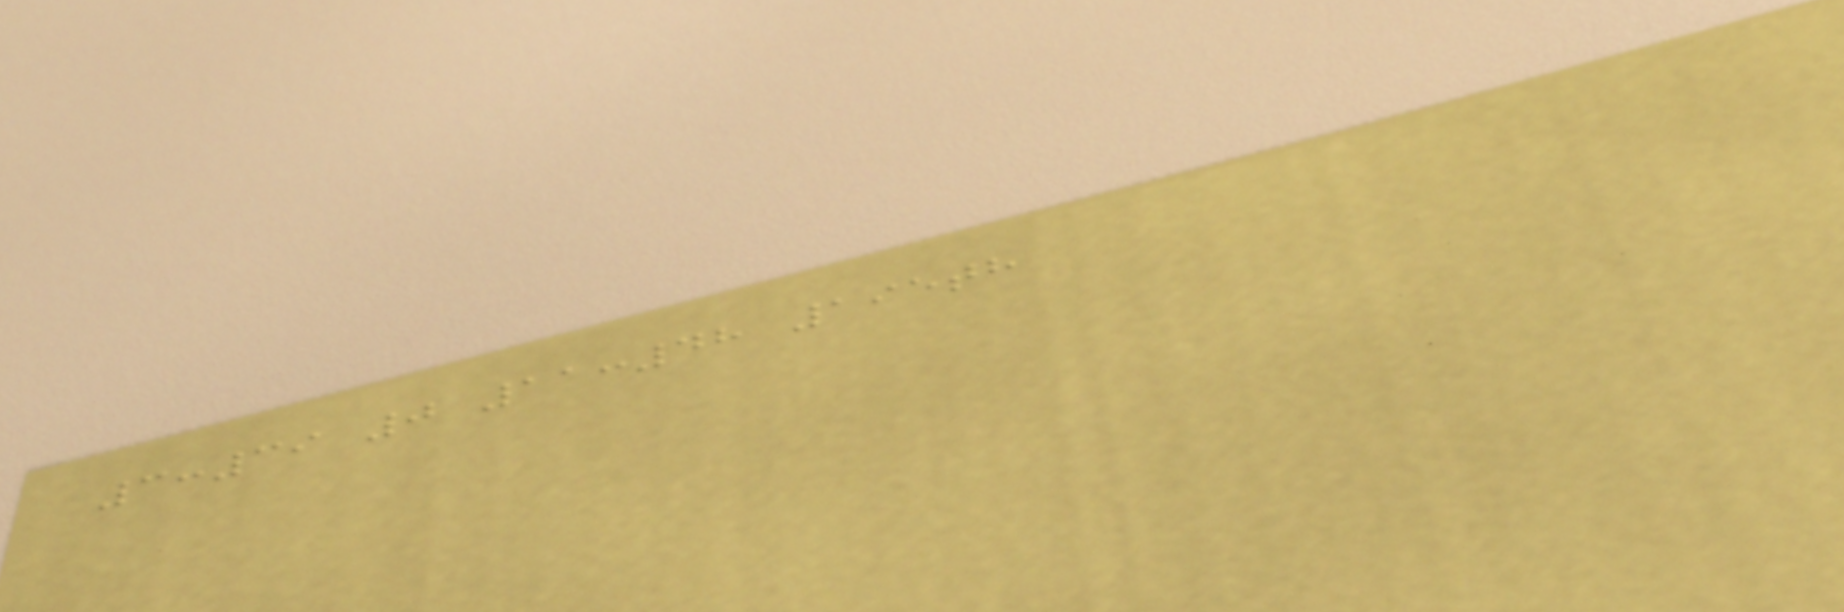3:39 0 11:48 195th
